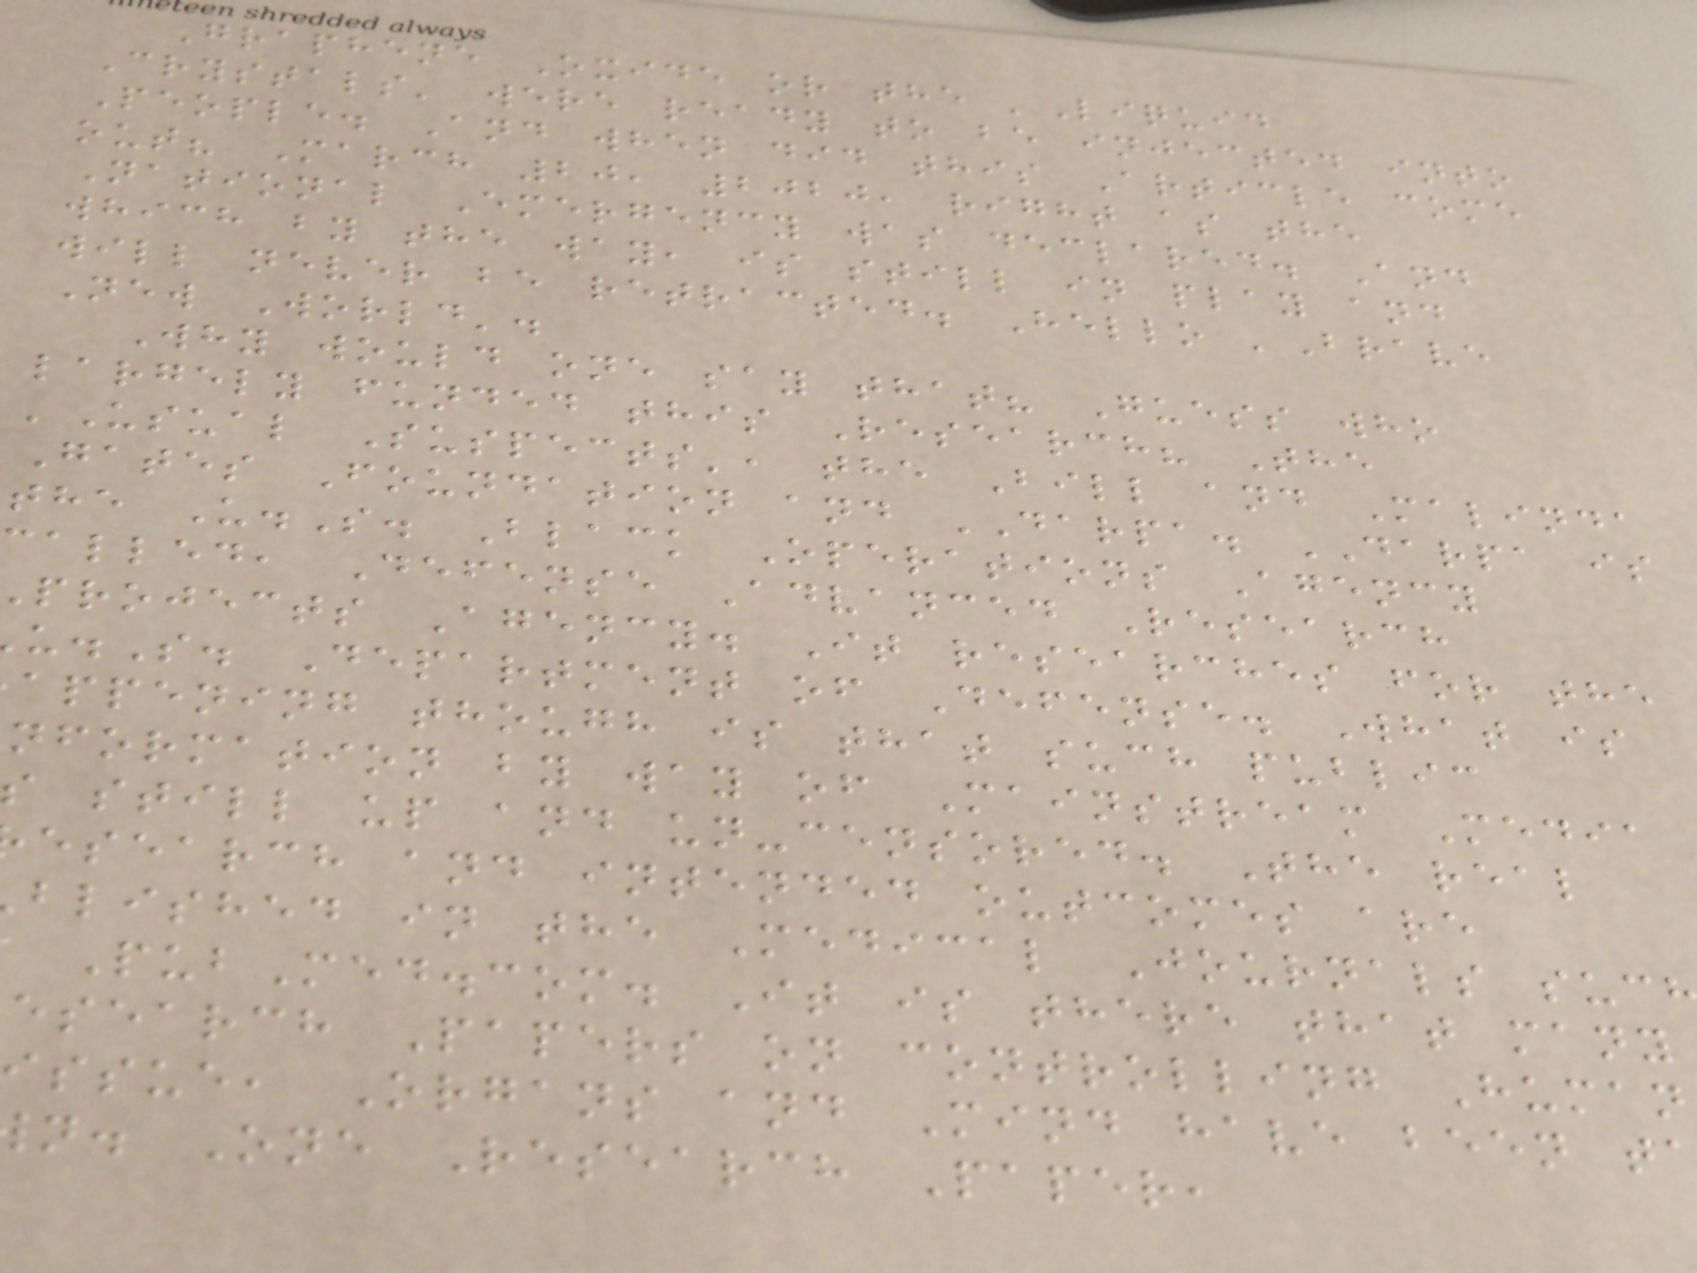Graphene Oxide or the 'Liquid
Crystals' were ready to be injected into
People. And when did this Article come
out? March 20, 2020, right as the
National Emergency was declared. And
which by the way, is still in play and
will never be retracted. Hello 'Brave
New World'.
Why would one say that? Guess who
largely funded this Research? The
'Usual Suspects', the Bill and Malinda
Gates Foundation and DARPA. DARPA is
the U.S. Black Operations Agency
called, Defense Advanced Research
projects Agency. It researches for the
.S. Department of Defense. What is
appening though is that such public
nformation by way of Mainstream Media
s still up and un-censored. The real
esearch and intended outcomes are
blished in the Medical Journals suc
PubMed.com. It is there that many
esearch Papers on controlling Human
ssue, Organs and Mind have been t
n. One Research Paper,
